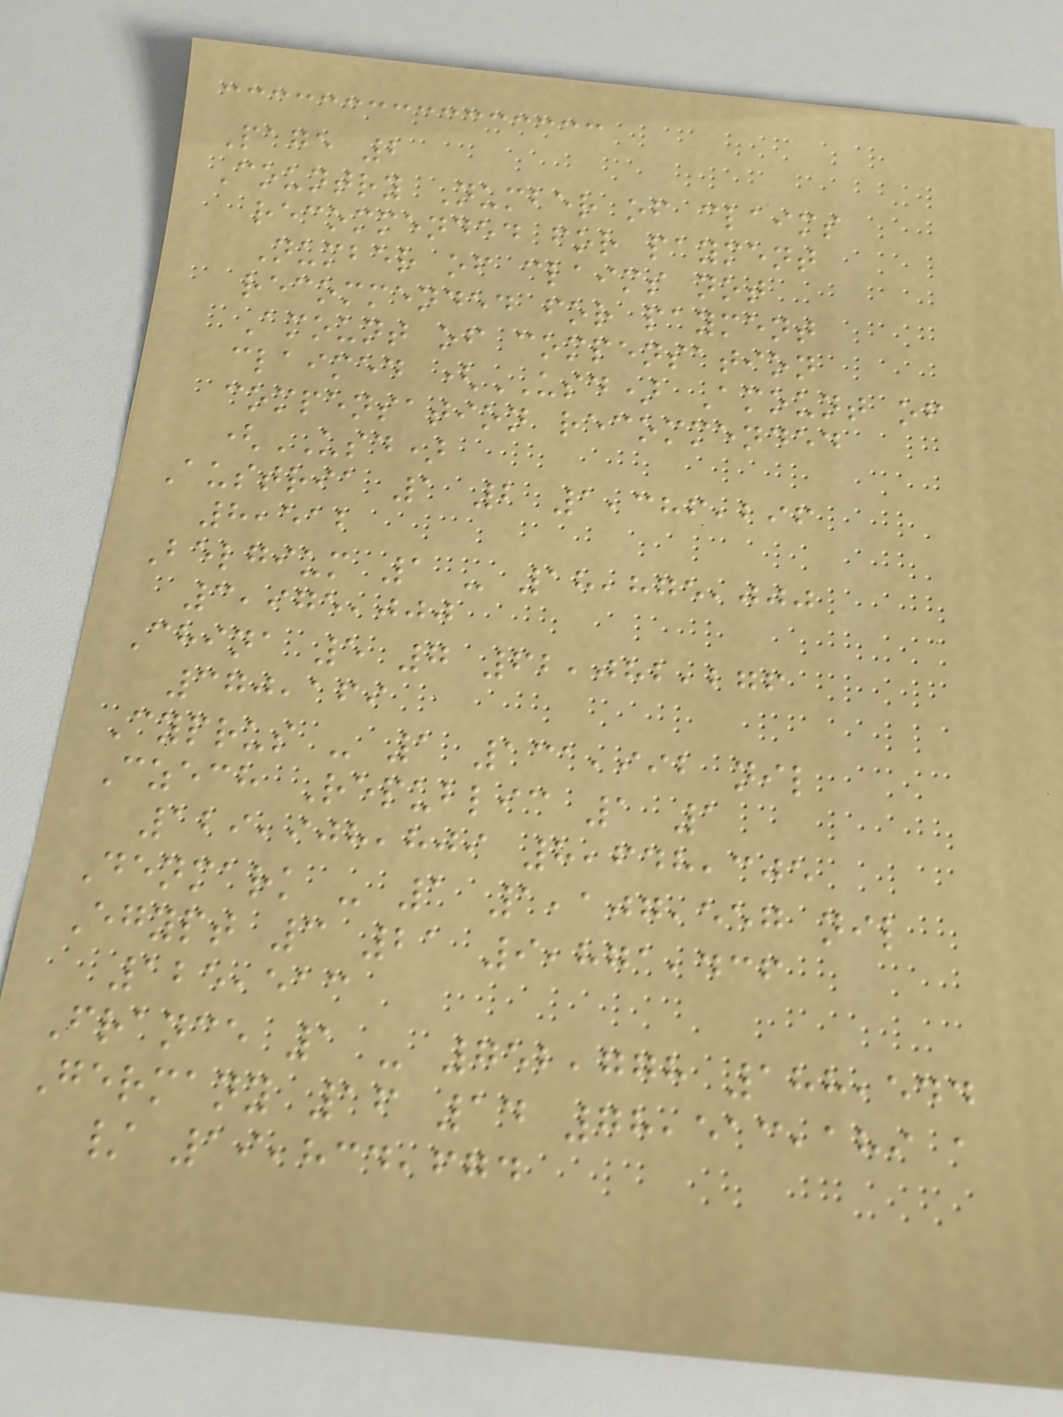Page 2
Country Number of claims
recommended for payment
Number of claims not
recommended for payment
Amount of compensation
claimed (USD) Amount of
compensation recommended
(USD)
Austria 1 2 1,386,296
8,512
Belgium 1 - 18,875,000
3,975,000
China 5 7 62,082,276
370,169
Cyprus - 1 131,992 nil
Czech Republic 1 1
129,908,809 8,648,305
Denmark - 1 1,107,557 nil
Egypt 3 21 9,871,436
125,513
France 1 - 752,778 188,544
Germany 16 14 78,513,189 a
/ 19,834,674
